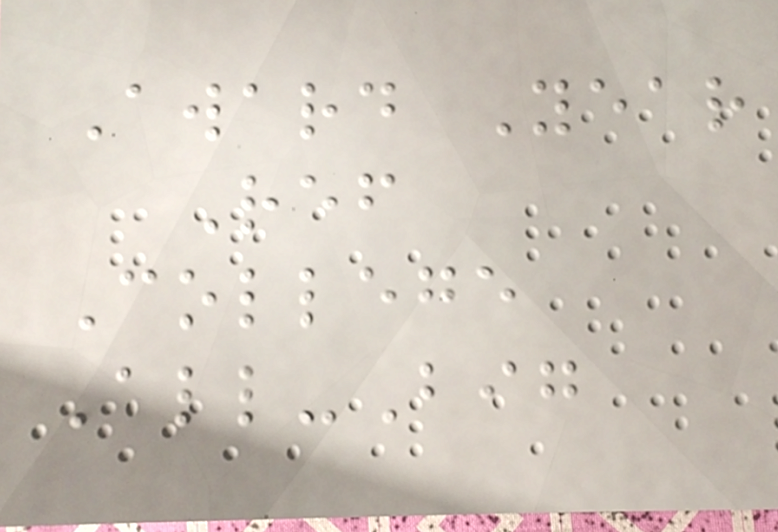Award Year
Ref
College
All-Big
